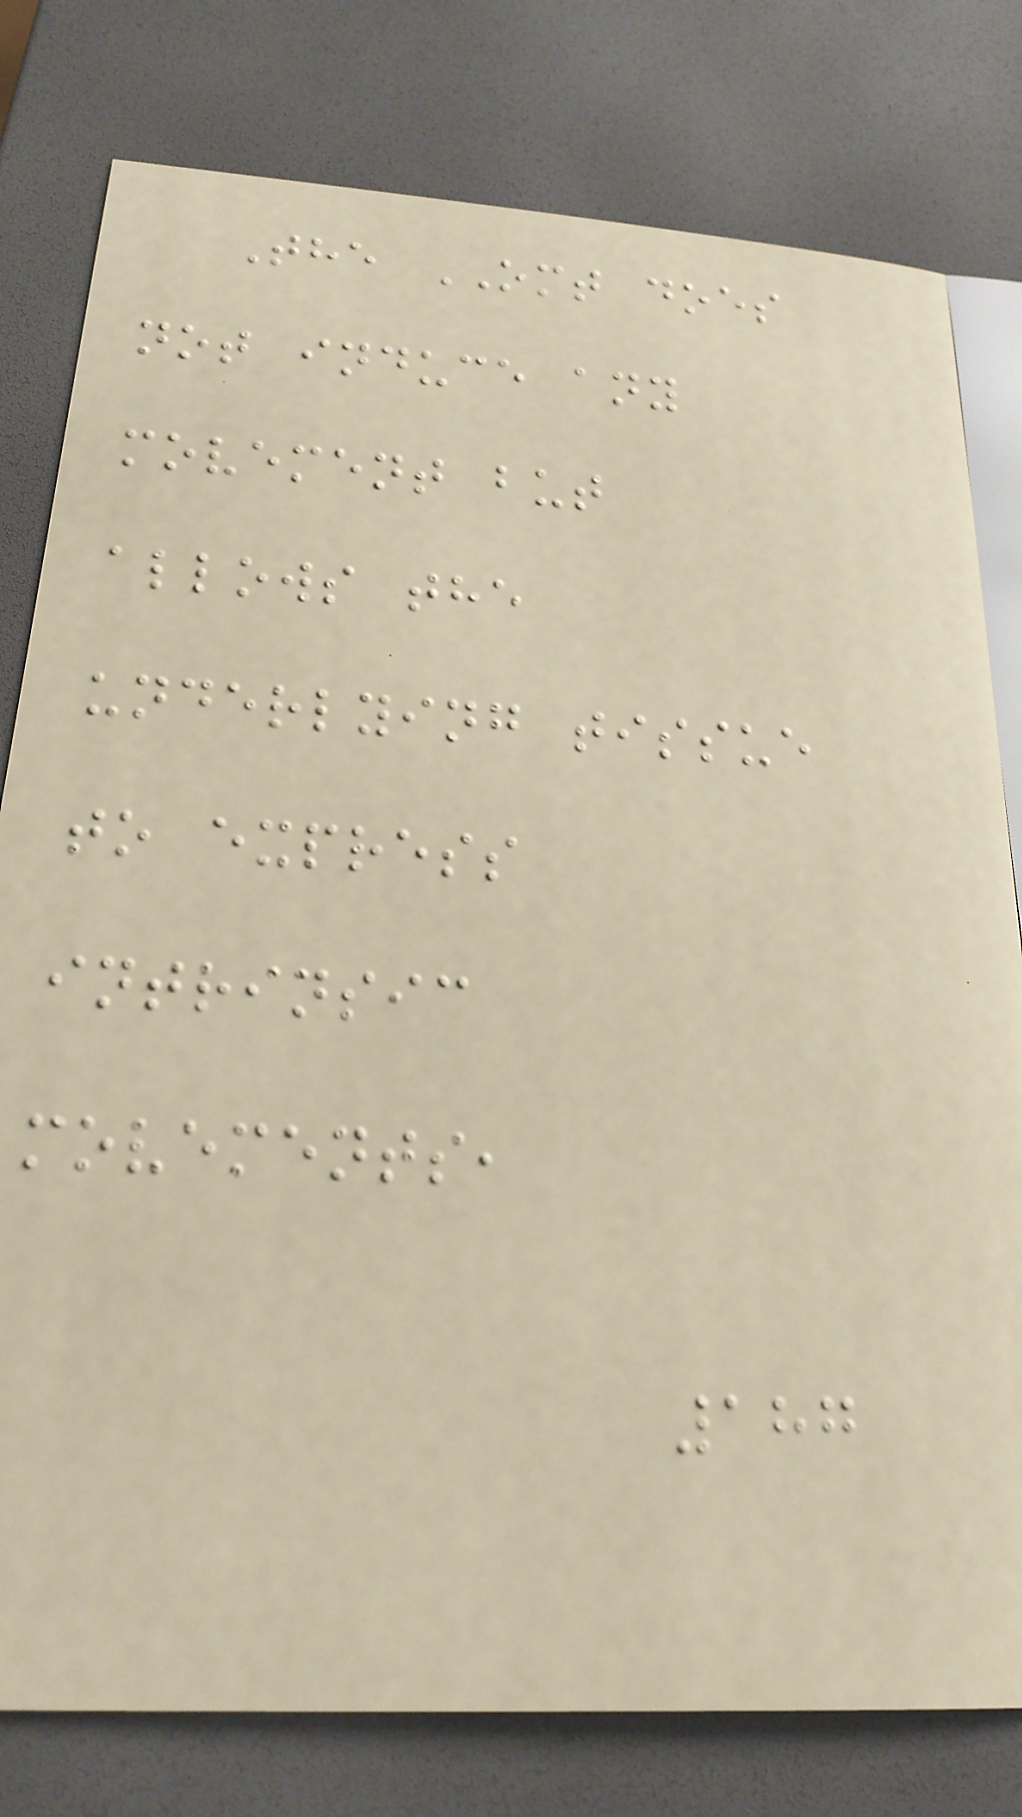The OMT does
not induce any
movement but
allows the
underlying tissue
to express
intrinsic
movements,
187
